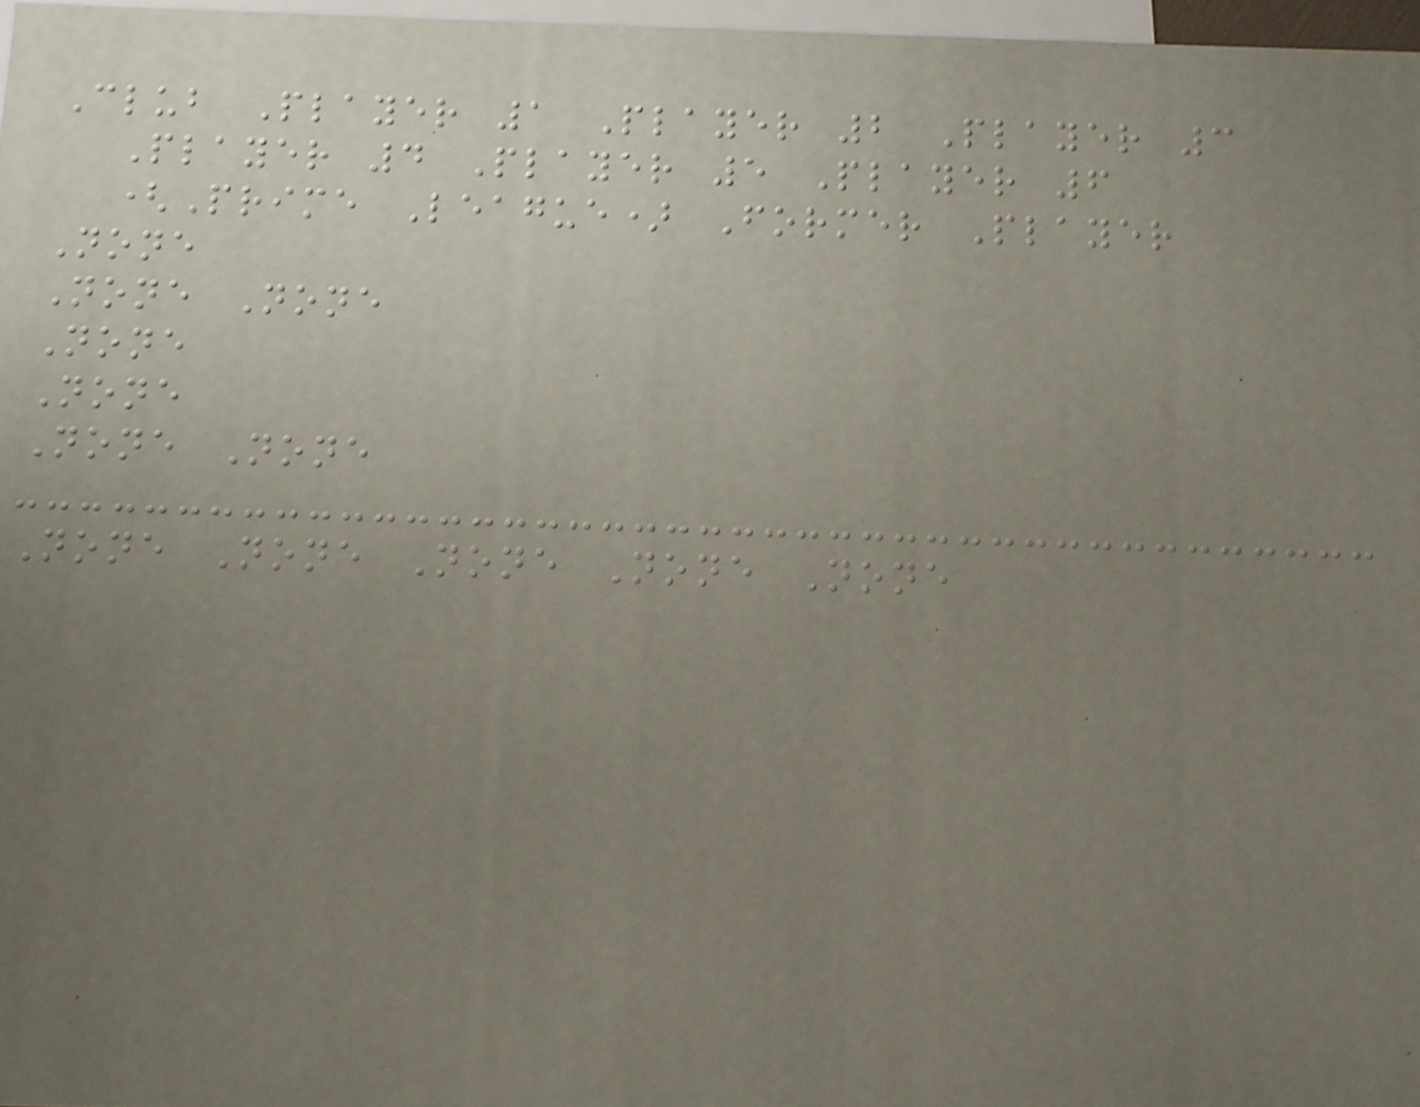Club Player 1 Player 2 Player 3
Player 4 Player 5 Player 6
(Prime League) Former Player
None
None None
None
None
None None
None None None None None
